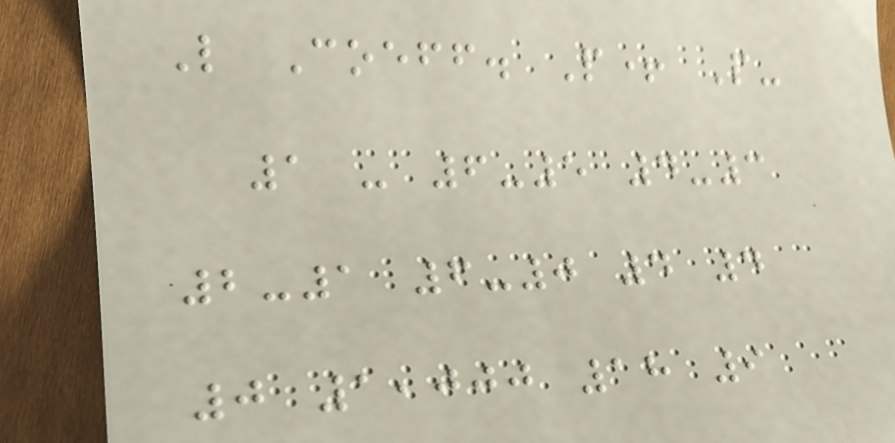L Coeff. P+ P-
1 - 6-5 4-3
2-1 6-0 4 4
0 1,000 18 9
